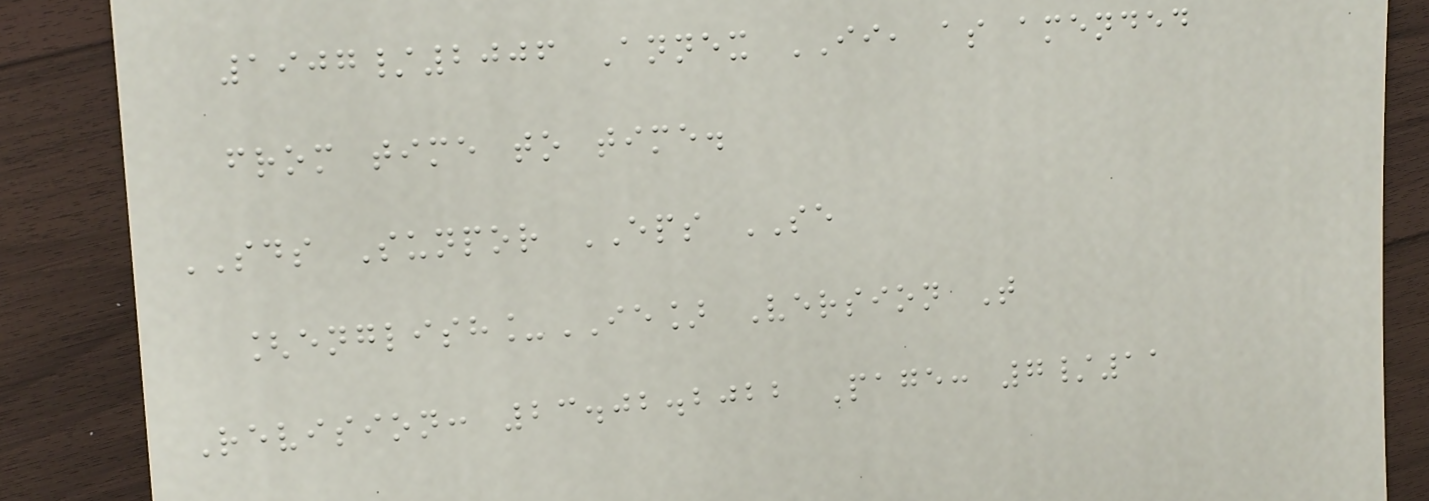1907/2006 Annex II, as amended
from time to time.
SDS Sunpor EPS SE
[english_IE] Version T
Revision: 23.02.2022 Page: 7/11
